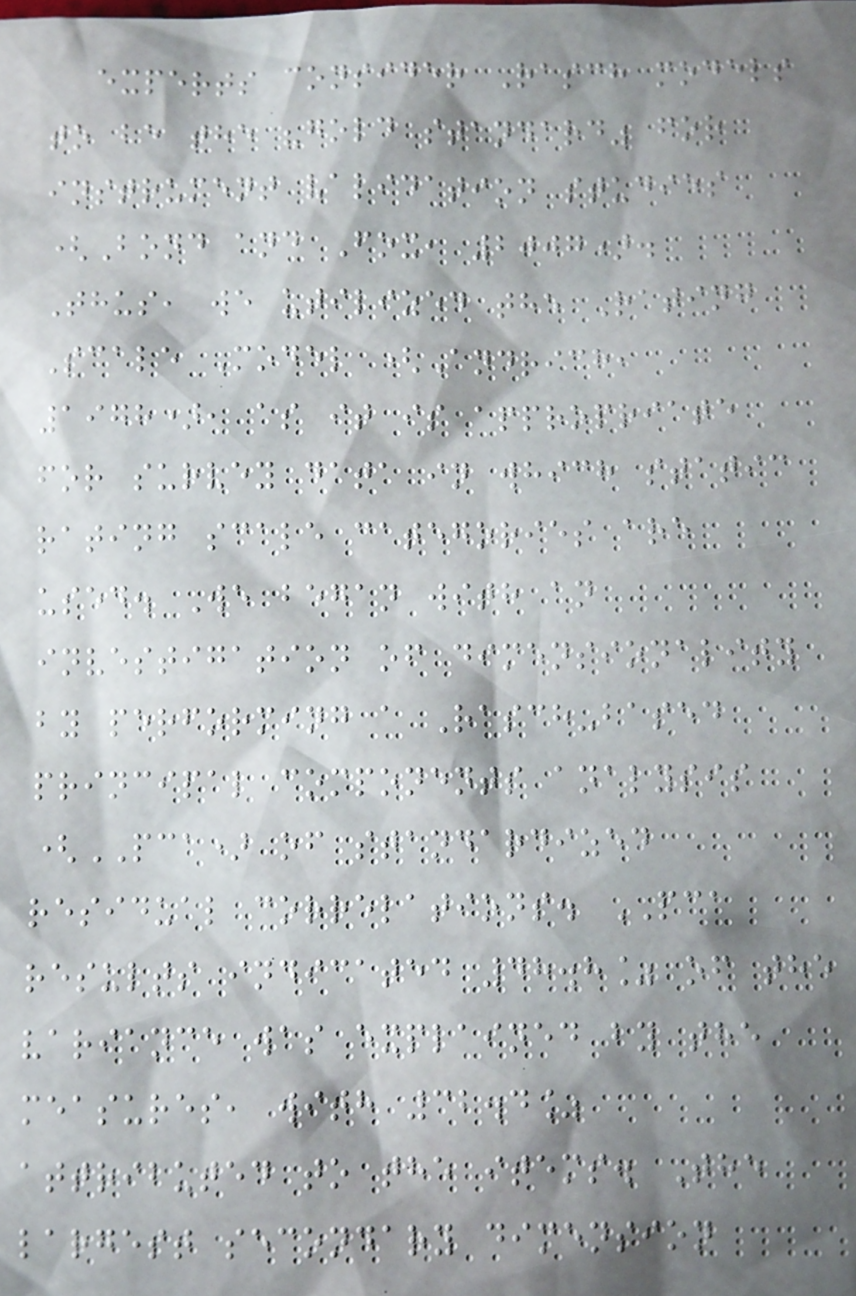experts consider Rasch models
to be the "gold standard" for
instrument validation studies
(Bond and Fox, 2007).
Thus, we utilized the Rating
Scale Model (Andrich,
1978), as it is appropriate
for survey data in which static
rating scale categories are
used. We began with an
investigation of dimensionality
by performing a Rasch-based
principal components analysis
(PCA) of standardized
residual correlations. PCA
results indicated 48.8% of the
variance was explained by the
measures, with 32.4%
attributed to the items. The
largest secondary dimension
